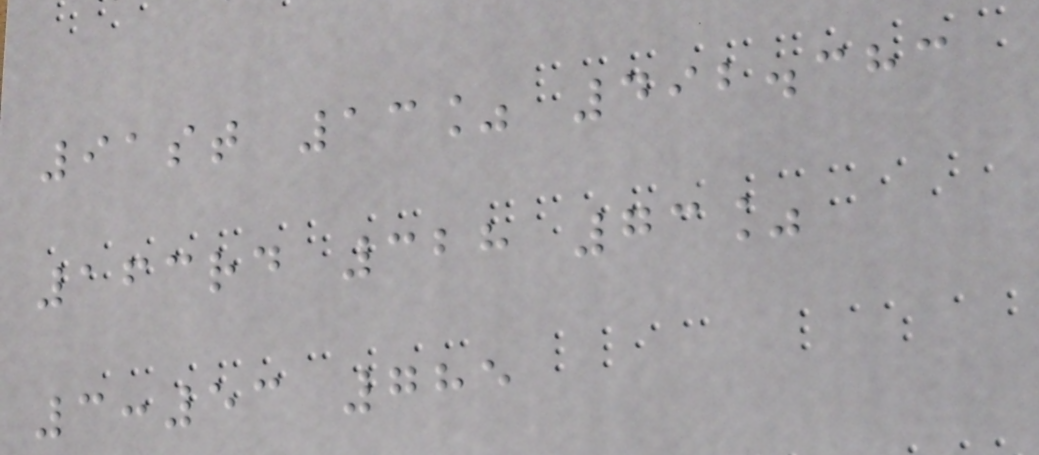91st 13% 492.383
163rd 328 73%
3:53 785
